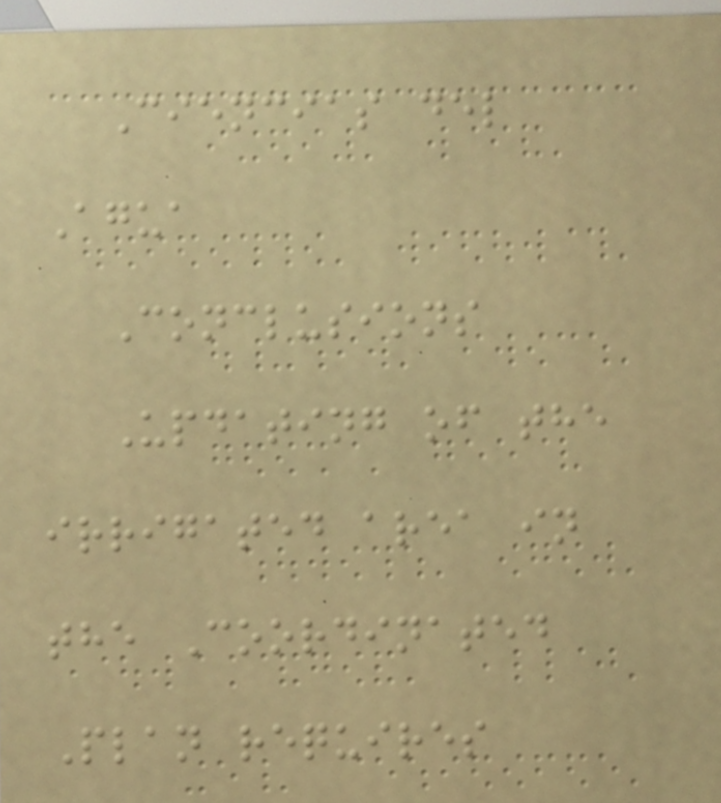Ciencias del
Agua
Conclusions
Updating of the
irrigated area in
the Coordinated
Plan requires
